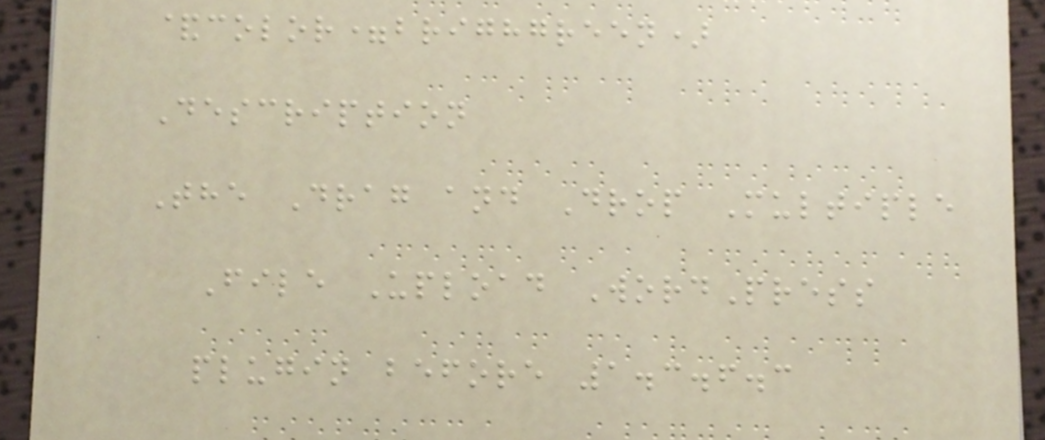&color=brighgreen)
Description
The Drag and Drop Multiple
File Upload WordPress
plugin before 1.3.6.3
